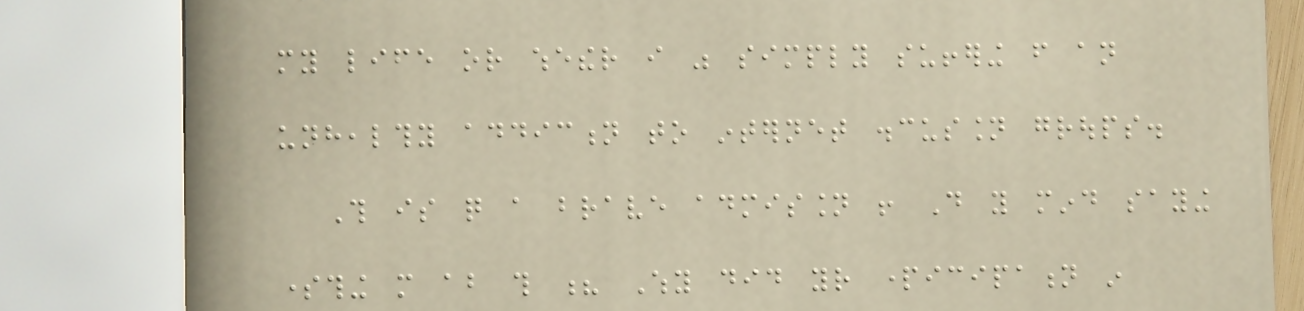my life or whether i was simply suffering from an
unhealthy addiction to internet discussion groups.
This is quite a brave admission ! Do you mind saying
something more about this ? Why did your participation in
